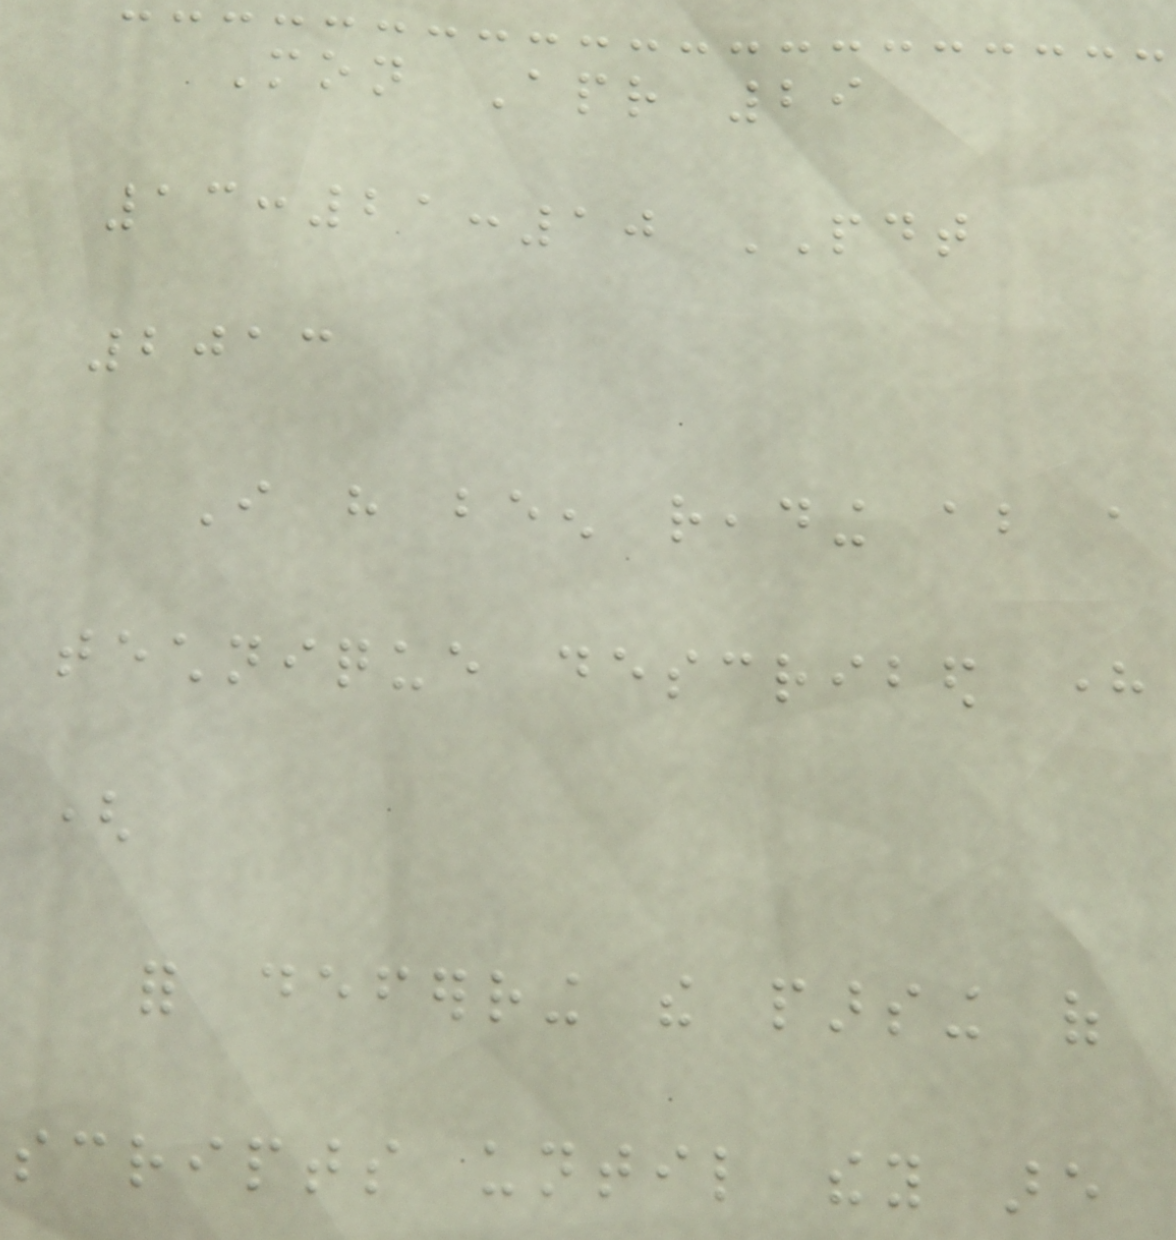Mon Apr 29
13:21:10 PDT
2013
I have been reading about a
technique described here
(
for deferring the parsing of
scripts until they are
